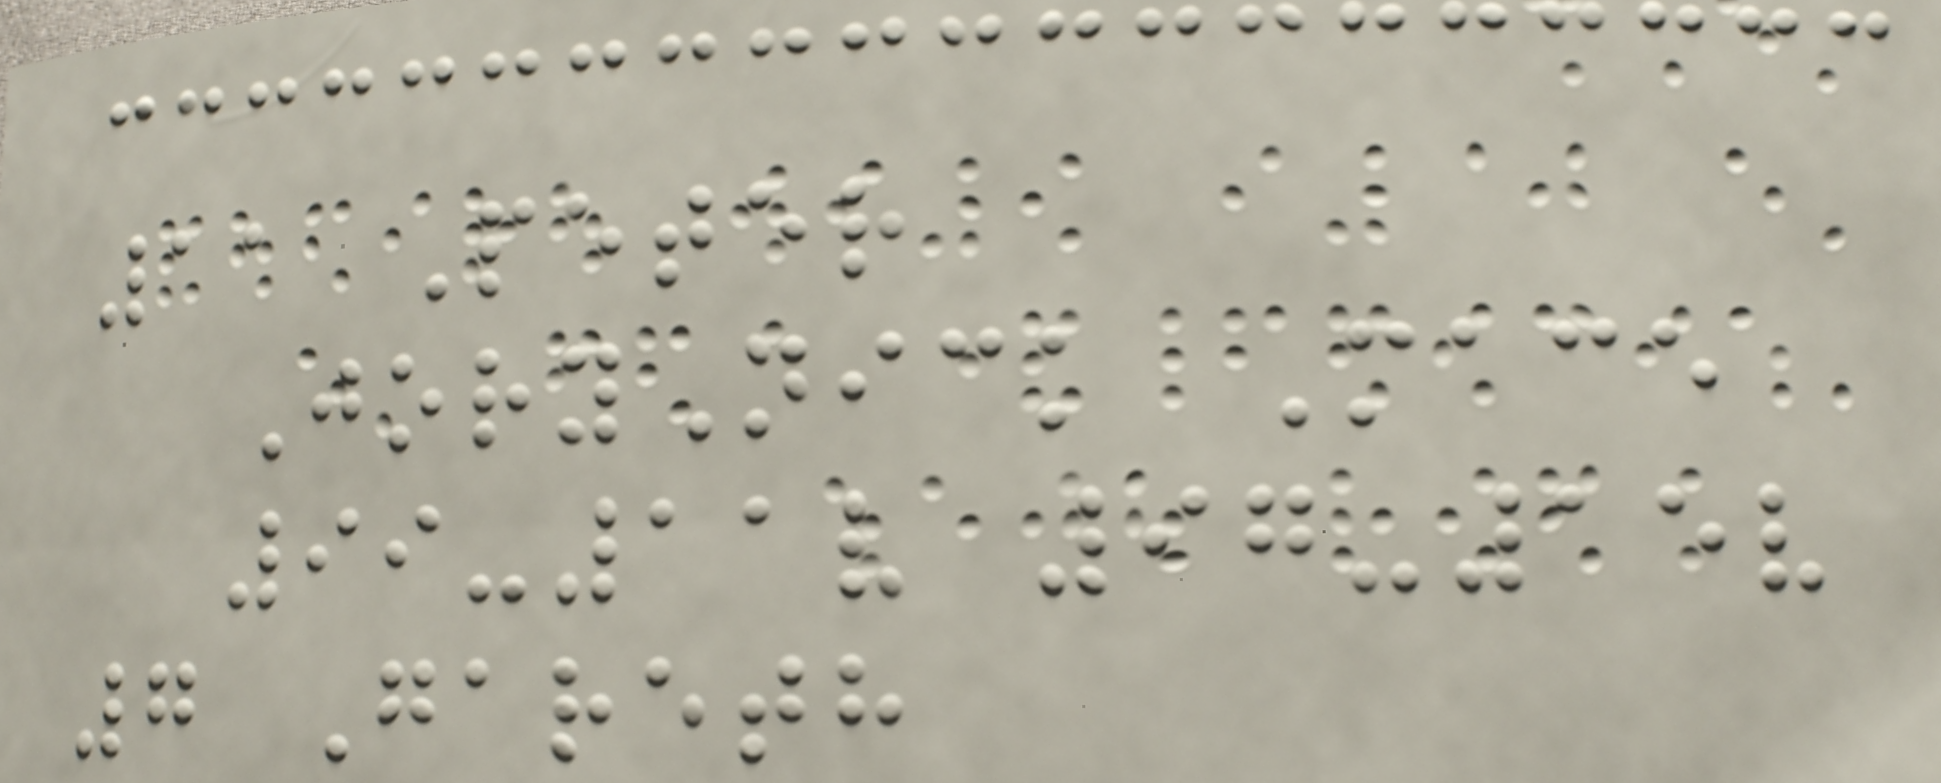11 Peter
JoryNick Mace
99-11v 97-15v
7 Gareth
